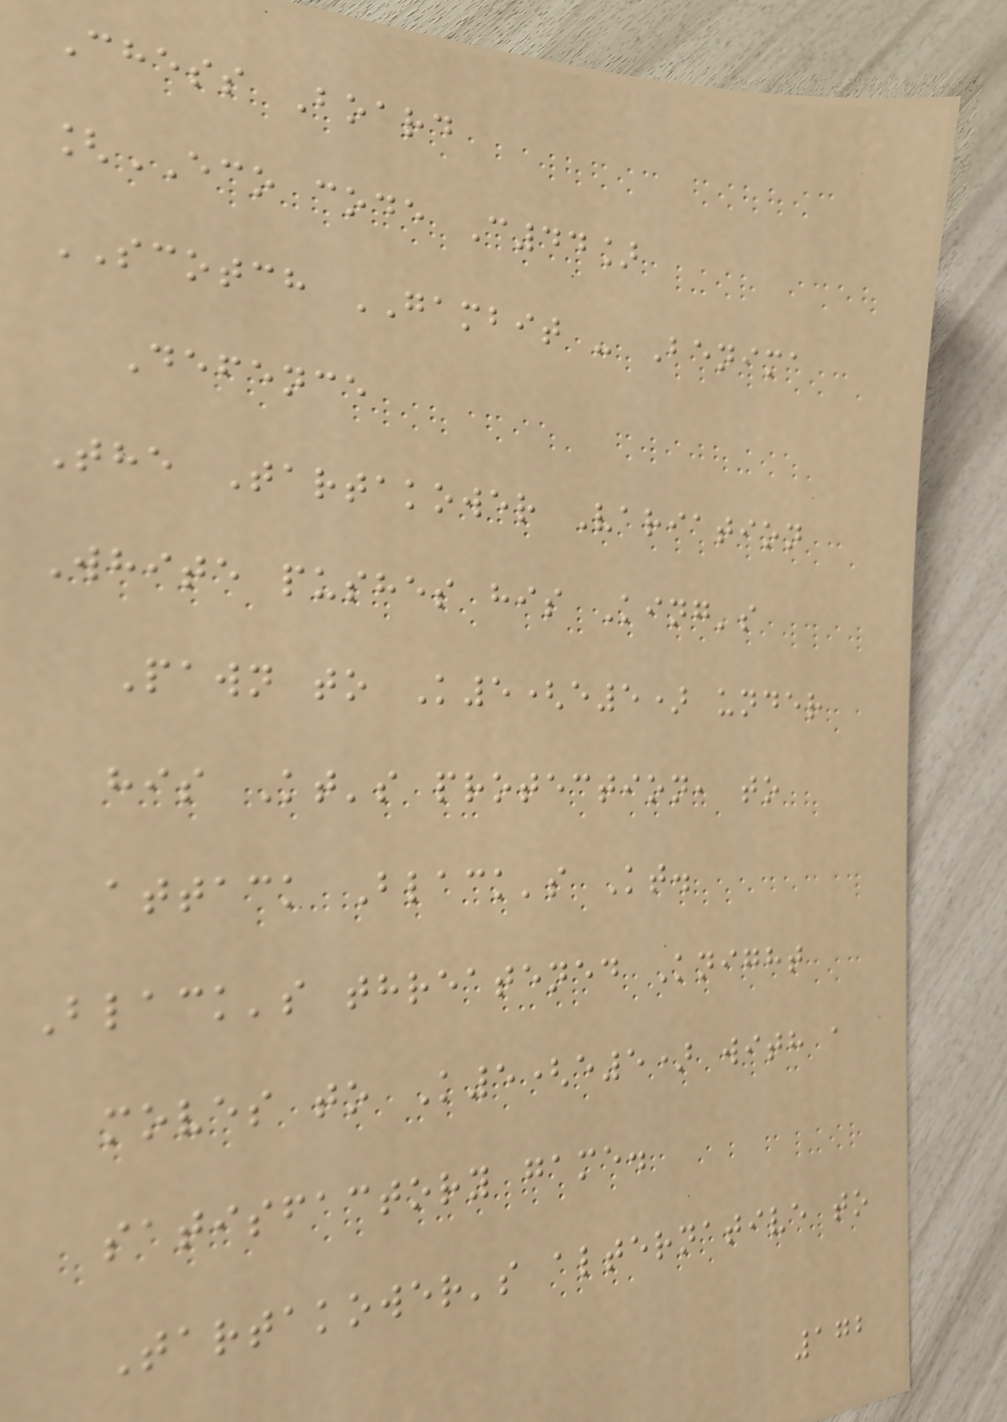Chess Board
[ECO code C44]
SCOTCH GAMBIT - Benima
Defence
The Tartakower Variation
White pushes his King's
Pawn to K5(e5) under
his Kt's protection, to
attack Black's Kt.
Black's threatened Knight
moves to K5(e5) with a
satisfactory game.
Tartakower's alternative to
172
